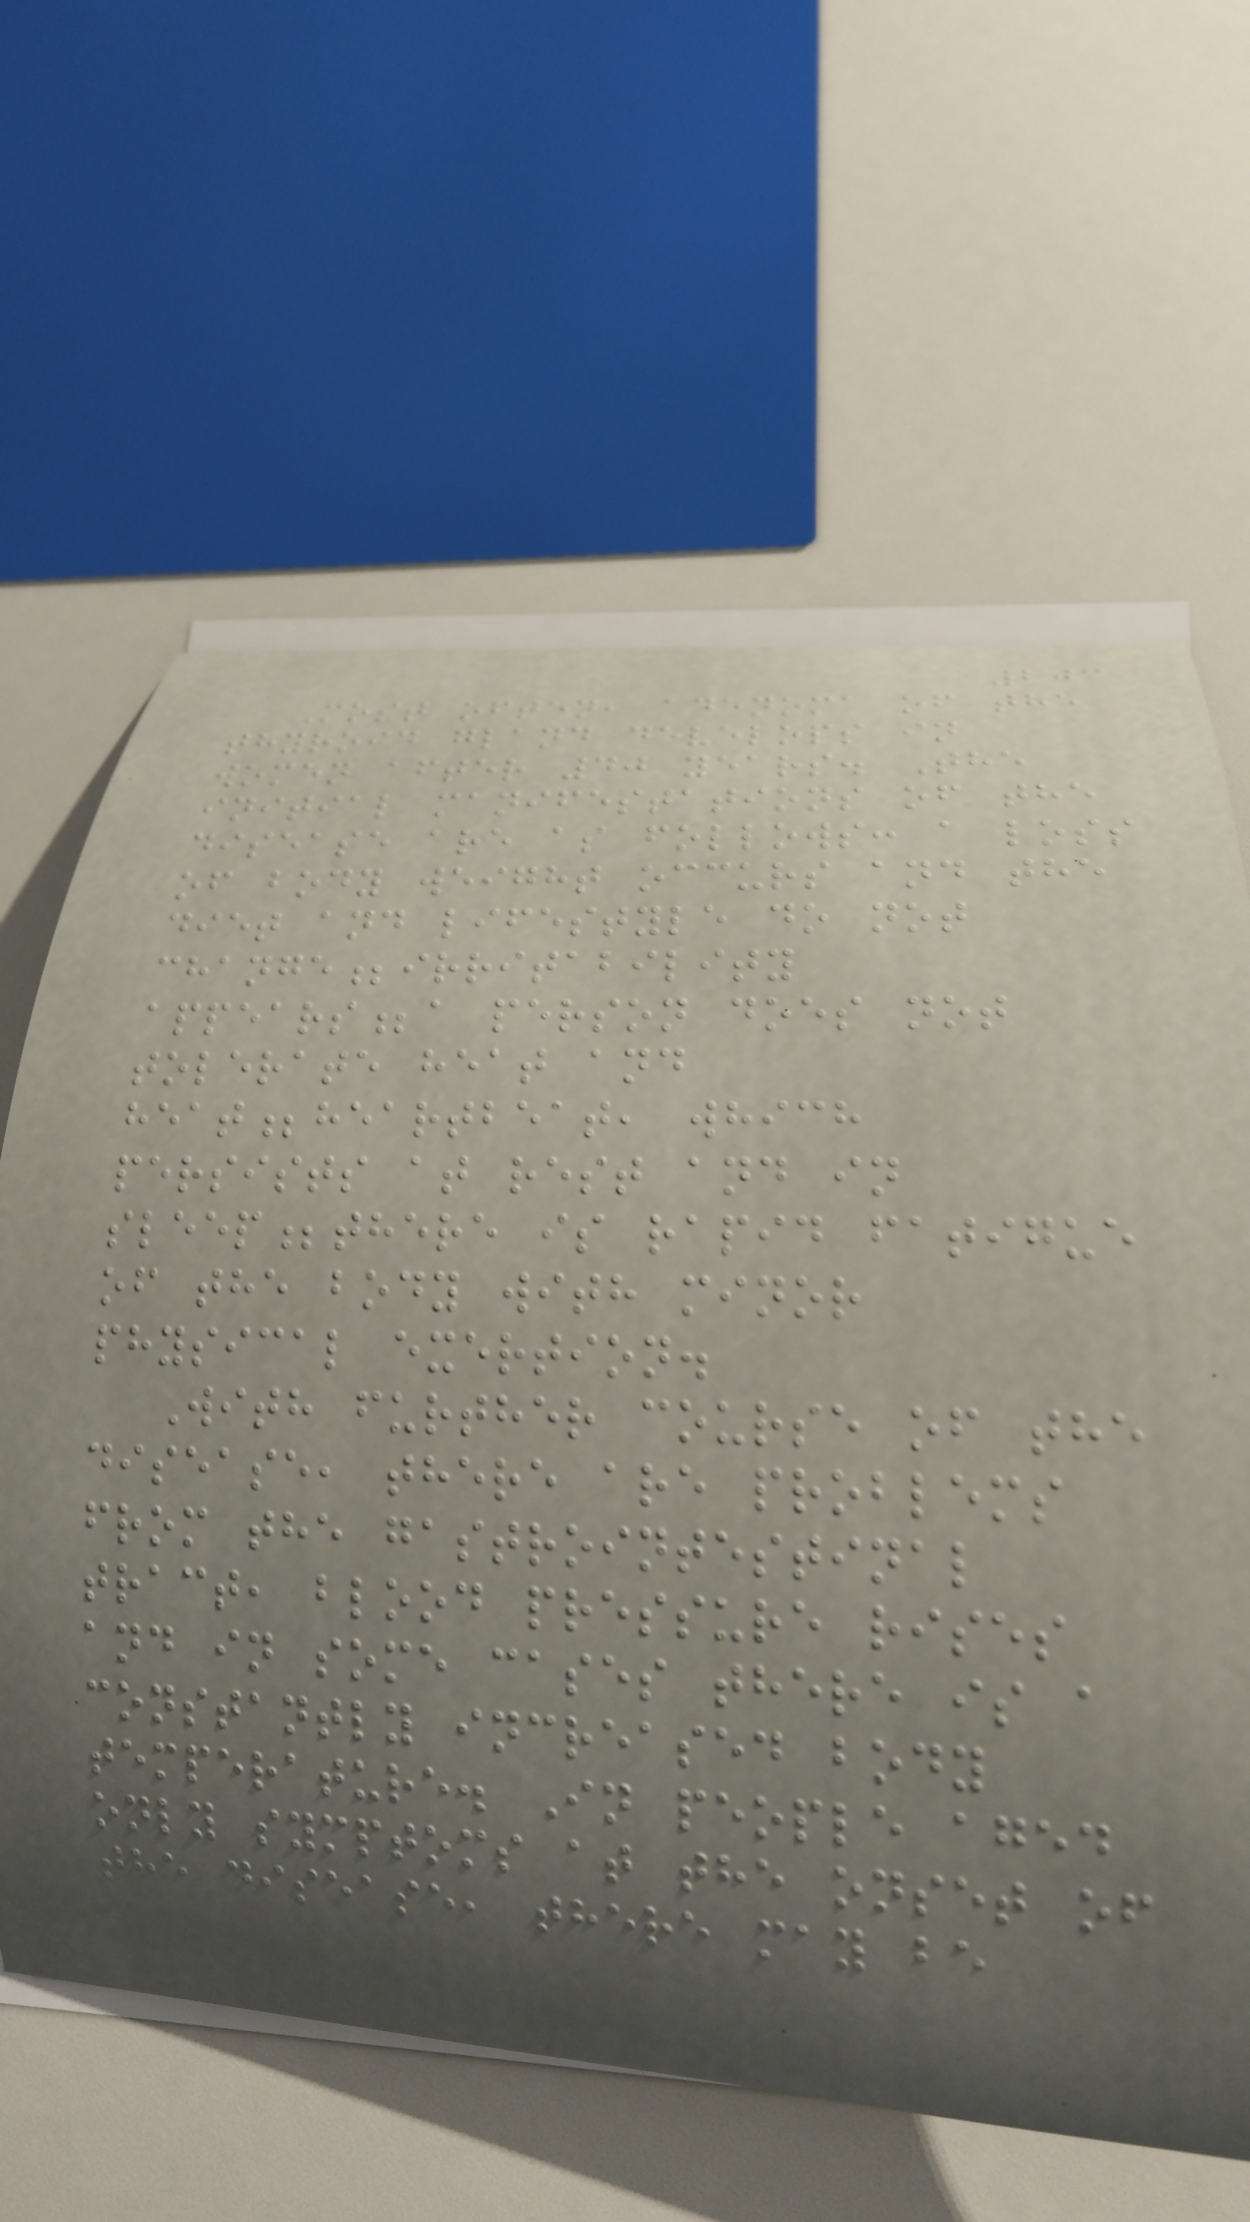203
Most often, adenoma of the
thyroid gland develops in
women after 40 years. The
initial manifestations of the
disease are as follows: a loss
of body weight occurs and the
diet and lifestyle do not
change;irritability
appears;a person does not
tolerate heat and
heat;heartbeat, which
persists at rest and in
sleep;there is rapid fatigue
of the body with minor
physical exertion.
With further course of the
disease, there are problems
from the gastrointestinal
tract, blood pressure rises
and in some cases there is a
constantly increased body
temperature. In people aged
only symptoms at the onset of
the disease, there may be
